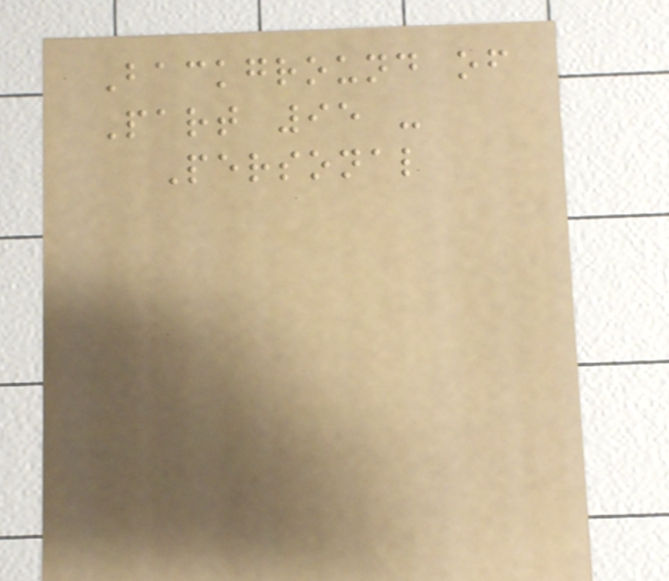Background of
Part 95 -
Personal
